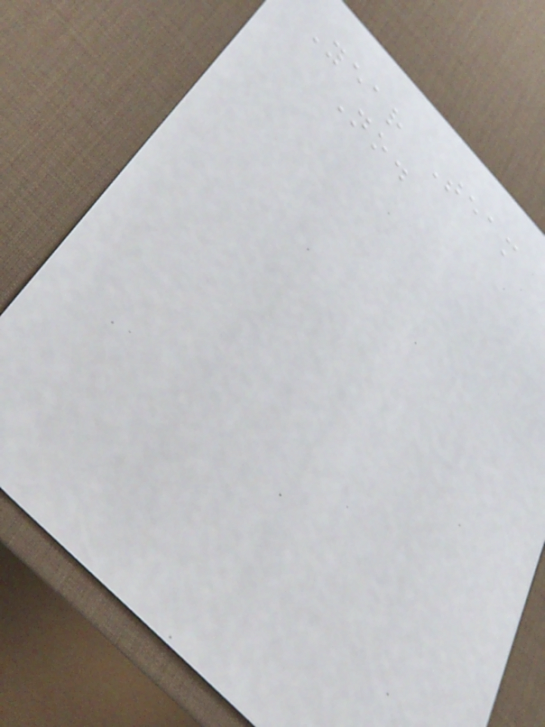Year Team
No.
